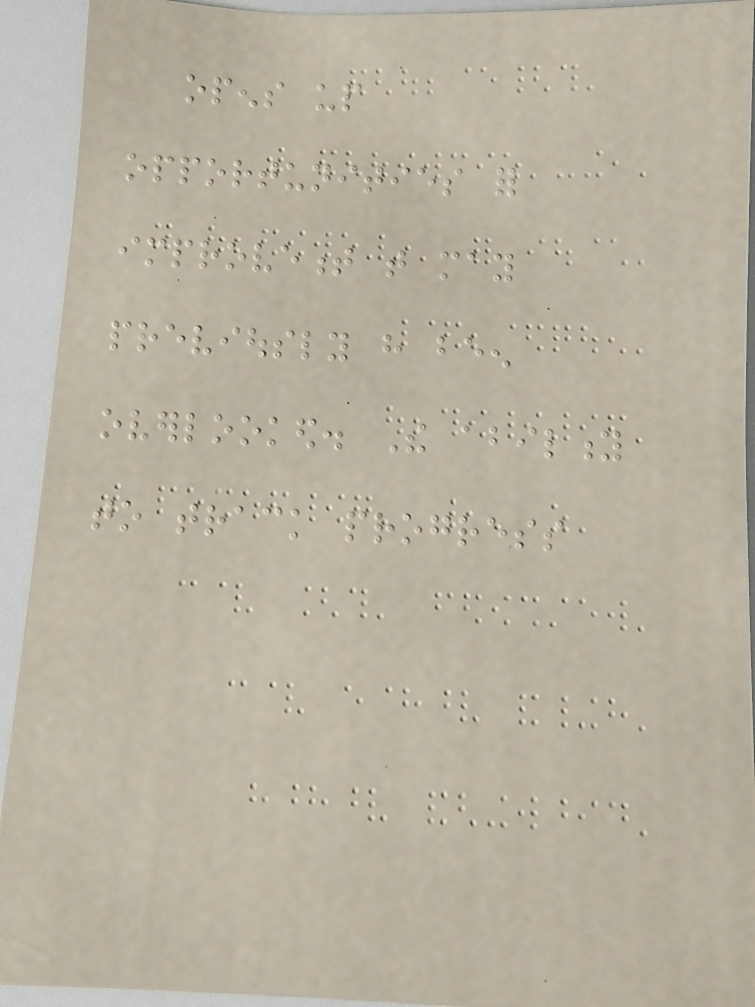opens up
opportunities for
improvement that may
previously have been
overlooked. The ability
to track progress
